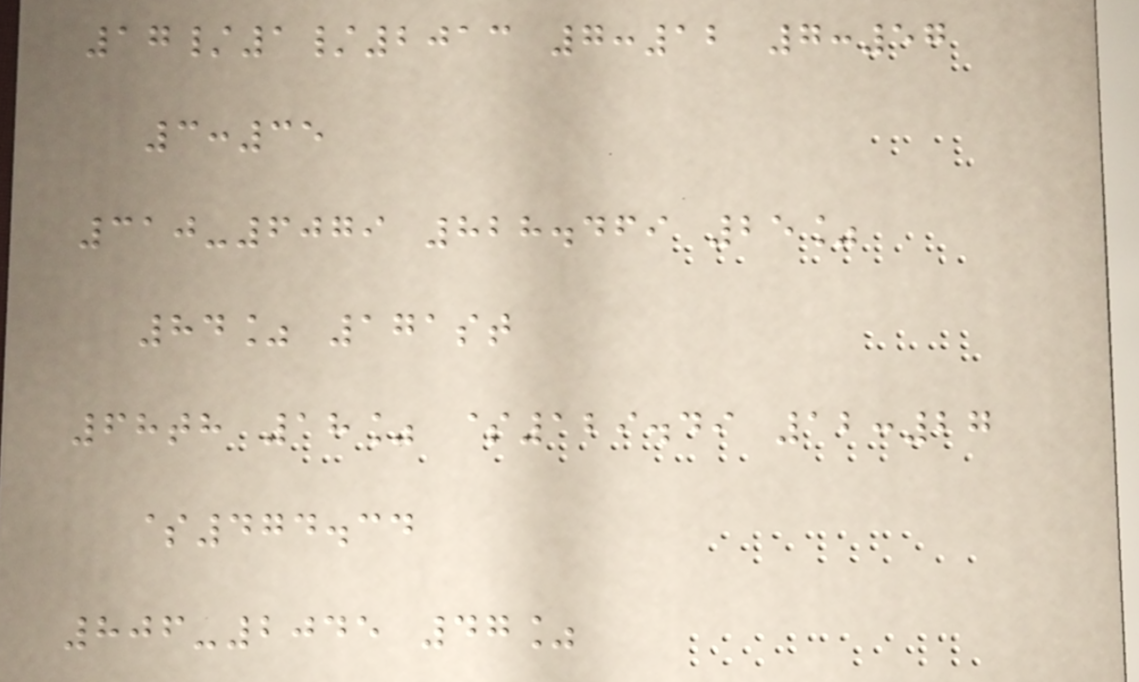17/1/2013 7:12 7:57
3:35
310-6079 828.469 25%
84% 171st
68th 18% $129.49 12:27
$474.34
806-2045 47%
